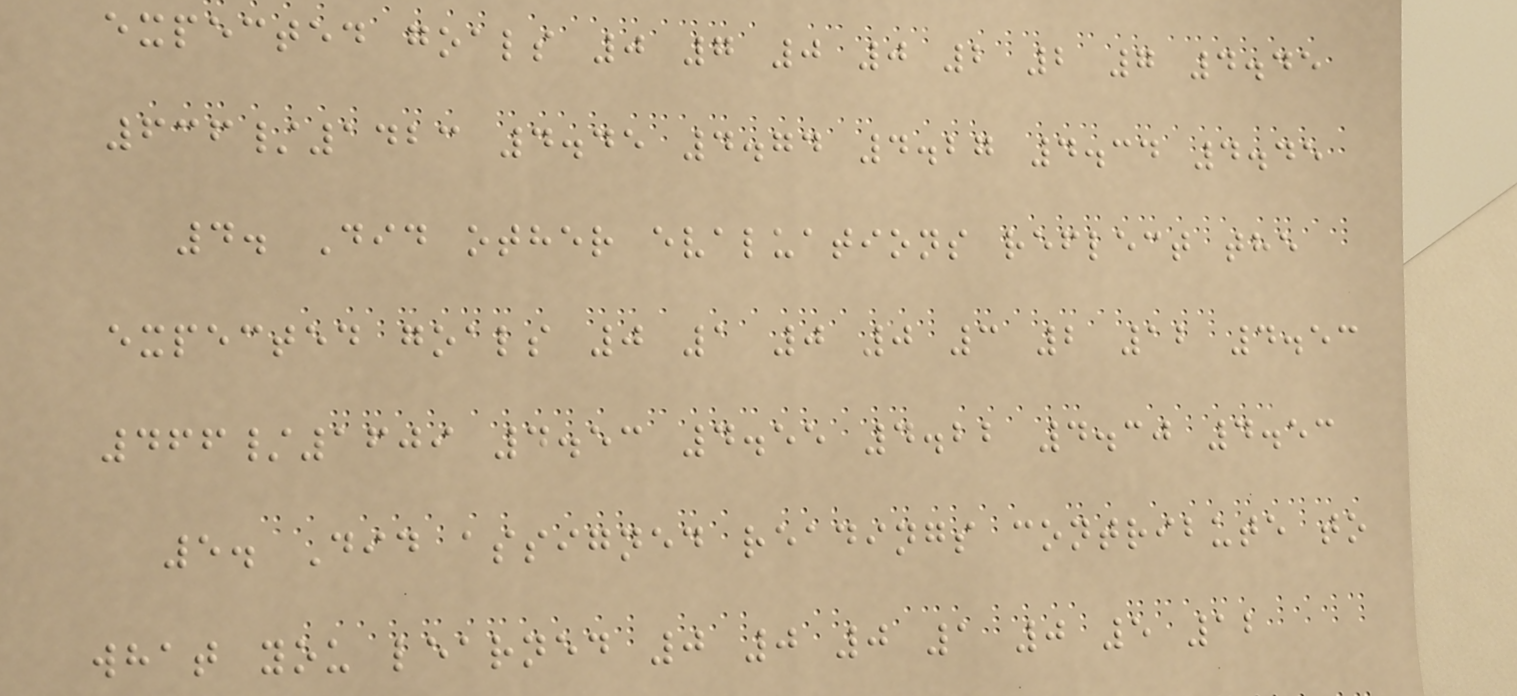expected goals 0 7 0 0 2 2 7 4.45
636/1423 4.45 4.74 4.27 4.34 4.45
4. Did other evaluations reflect the
expected goals 0 1 0 0 3 2 12 4.53
466/1609 4.53 4.55 4.22 4.30 4.53
5. Did assigned readings contribute to
what you learned 0 0 0 1 0 5 12
